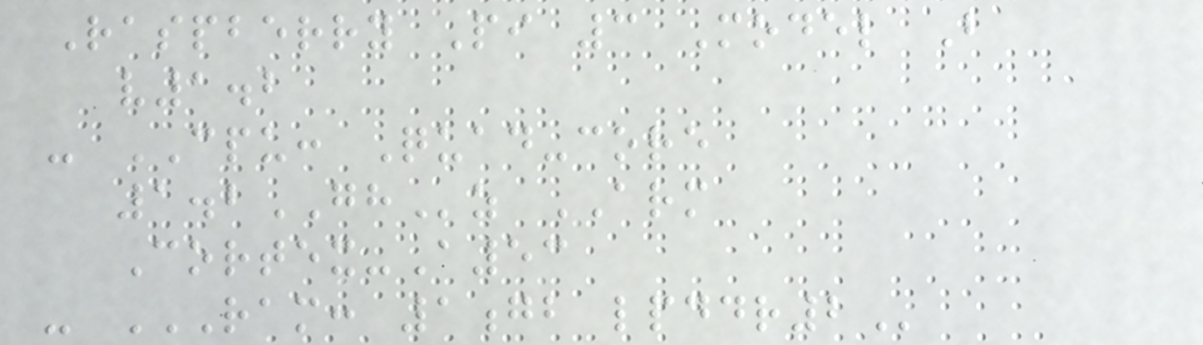Raspberry Pi 3 Model B
v1.2
- CPU: Quad-core
1.2GHz ARM
Cortex-A53
- RAM: 1GB LPDDR2
